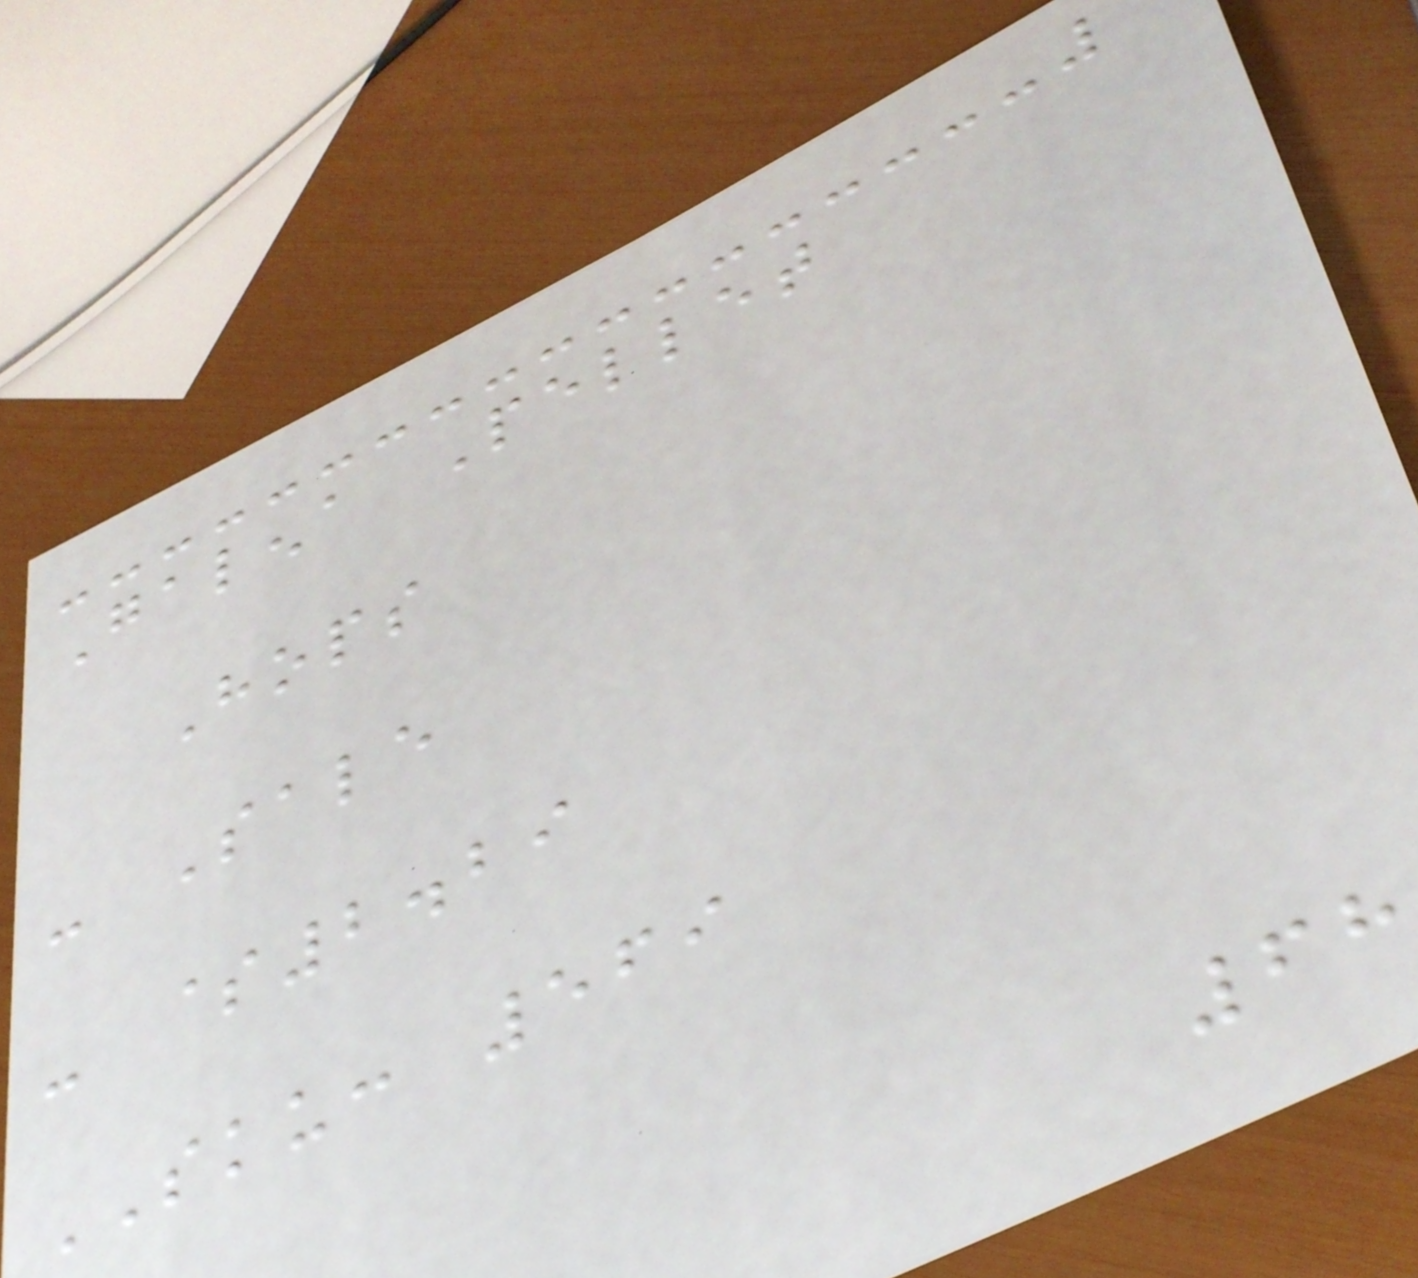Galena Pellet
Hops
- Sale
- $2.29
SKU: 569
68
